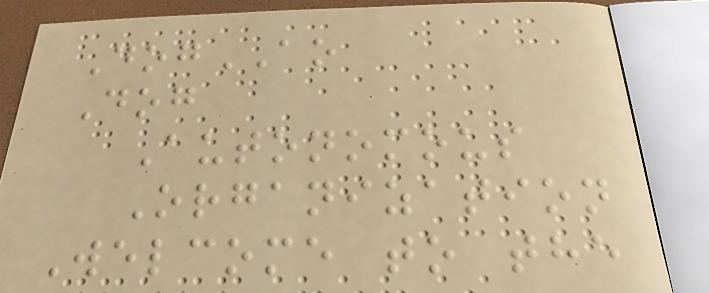DogAO
Dog
Autonomous
Organization
Welcome to the
